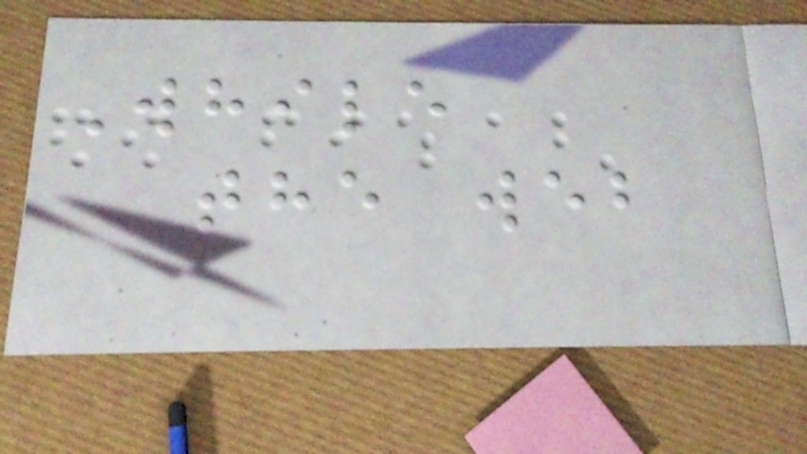While
the web
